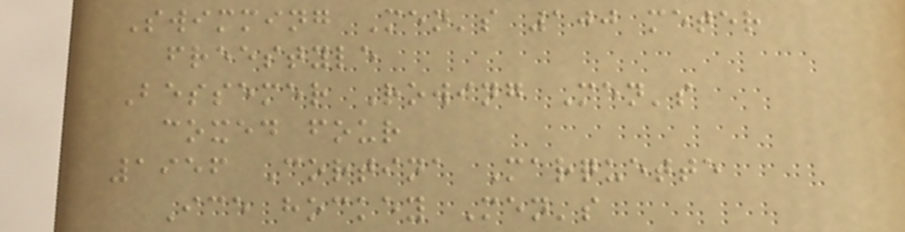Swimming Men's 100 meter
freestyle
Bessemer Rowing Men's
coxed four
1956 Cortina Marquette
Ice hockey Men's
